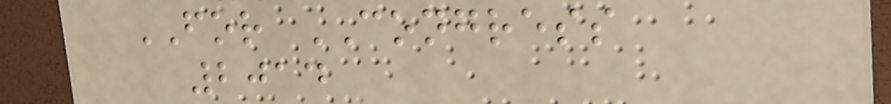FOR CONGRESS
2014
